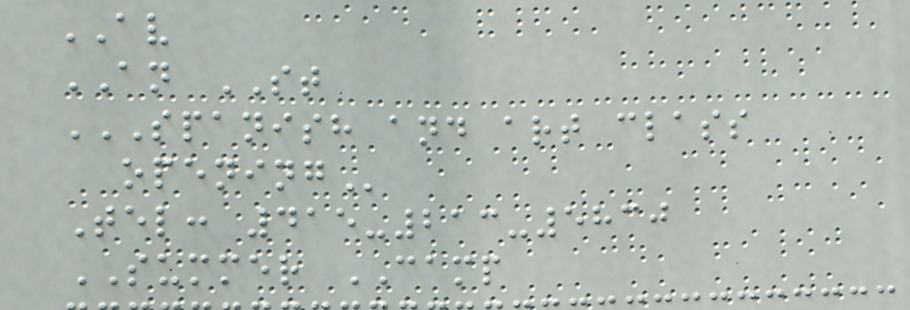AV
AN ST
SPANISH AND ART CLASS
OPENING
Tel: 415-213-5830
SUMMER CAMP
